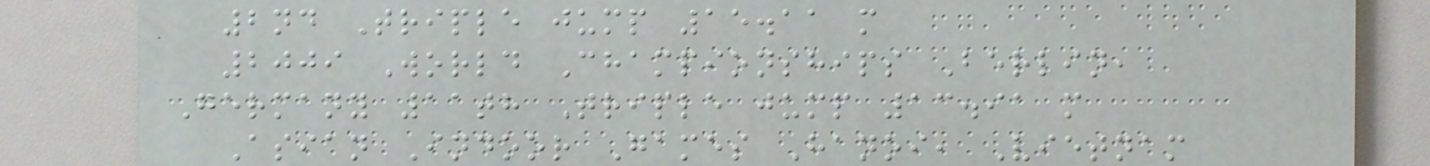2nd Triple jump 15.11 m
2009 World Championships Berlin,
Germany 11th Triple jump 13.91 m
Asian Indoor Games Hanoi, Vietnam
